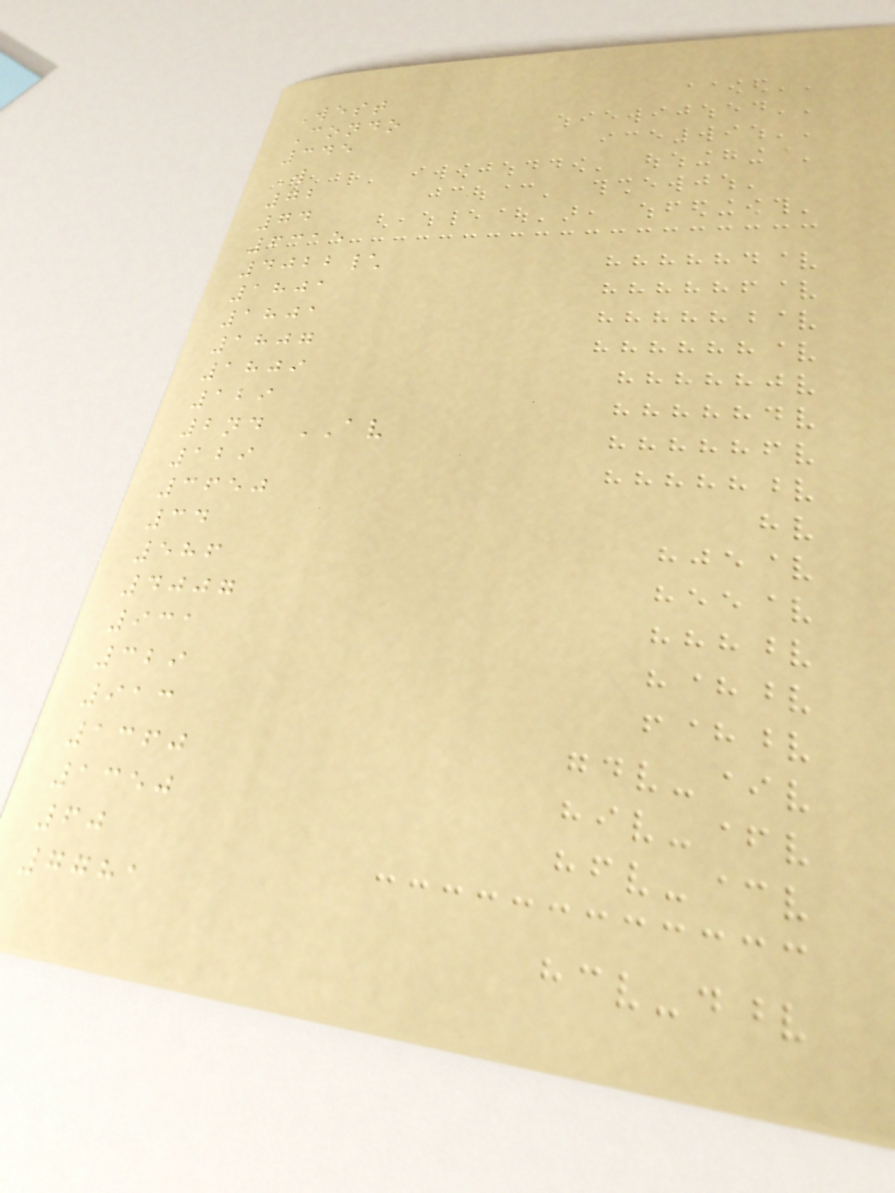West
Condo
345
W
72
74
6315
4022\
1801
1801
1807
1809
129
2nd AV
129
3650
34
586
4007
931
329
913
1360
1350
60
7781
